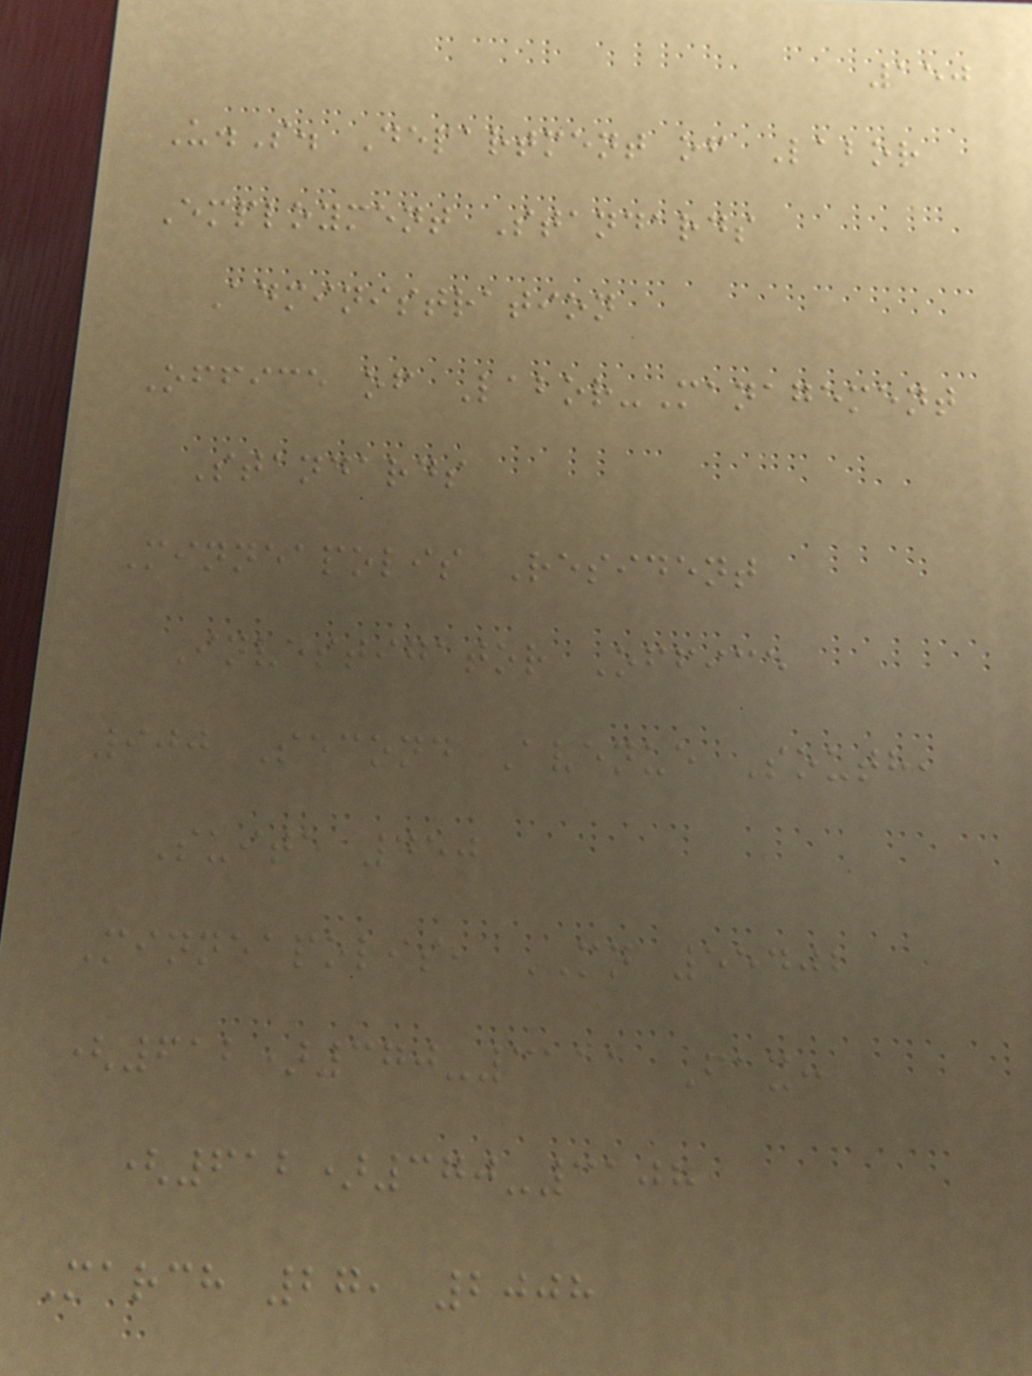150
U.S. Department of Labor
Employment Standards
Administration
Office of Labor-Management
Standards
Minneapolis Resident
Investigator Office
900 Second Avenue South,
Suite 450
Minneapolis, MN 55402
(612)370-3111 Fax:
(612)370-3107
March 27, 2008
